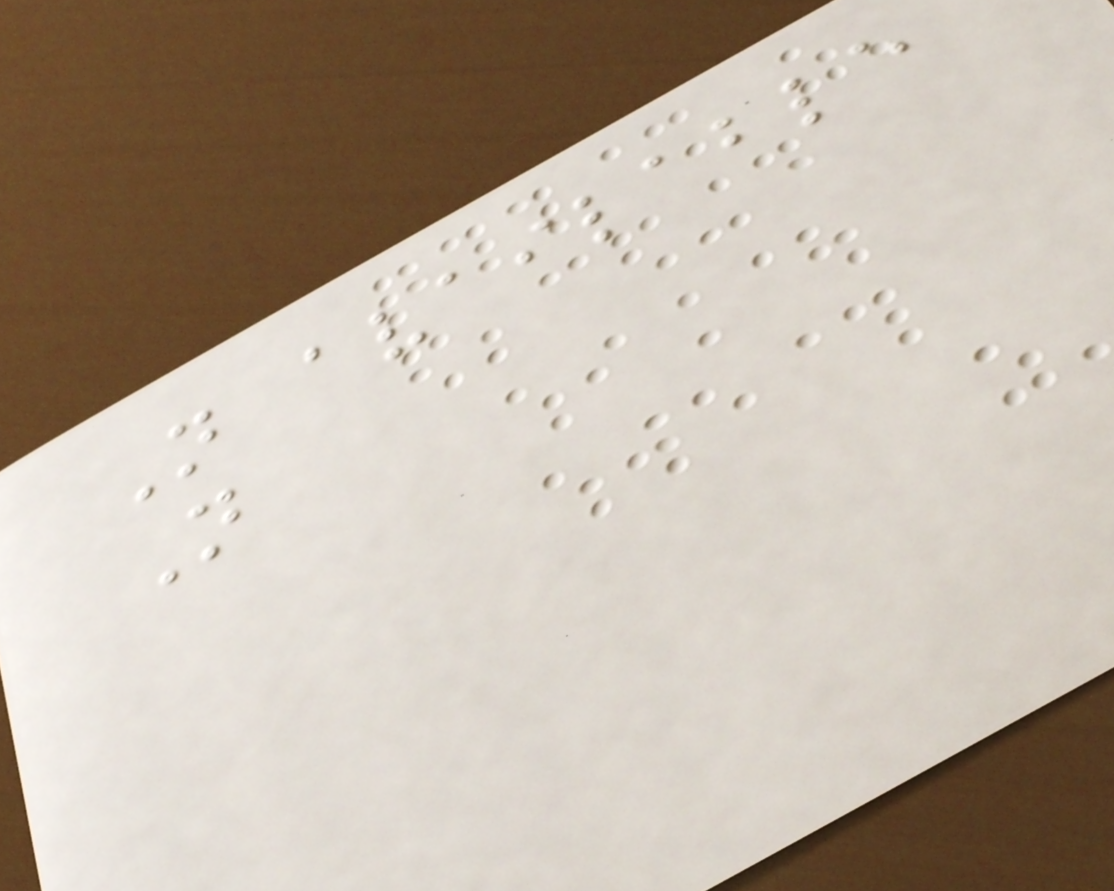Not available
Not
